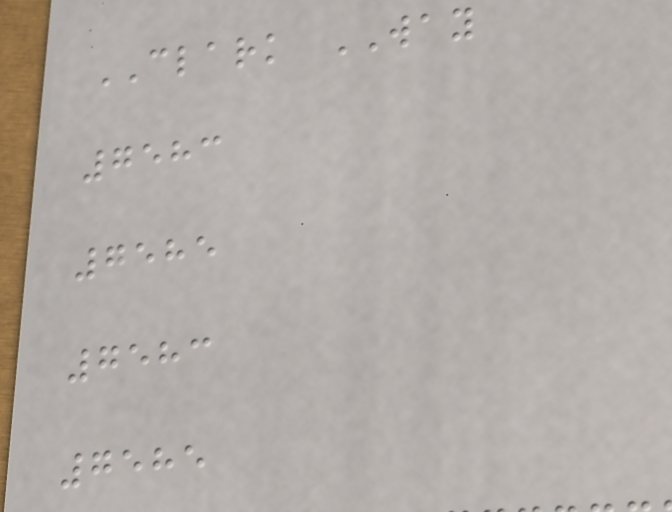CLARK WAY
7583
7585
7583
7585
